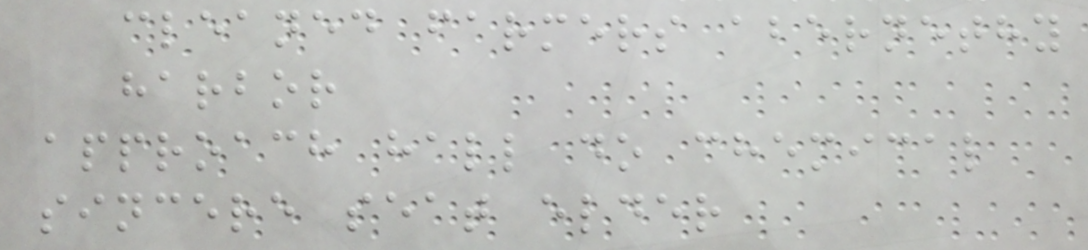cleaned farmers abernethy
harbor
approach hall do chemical
sincere seat elder
